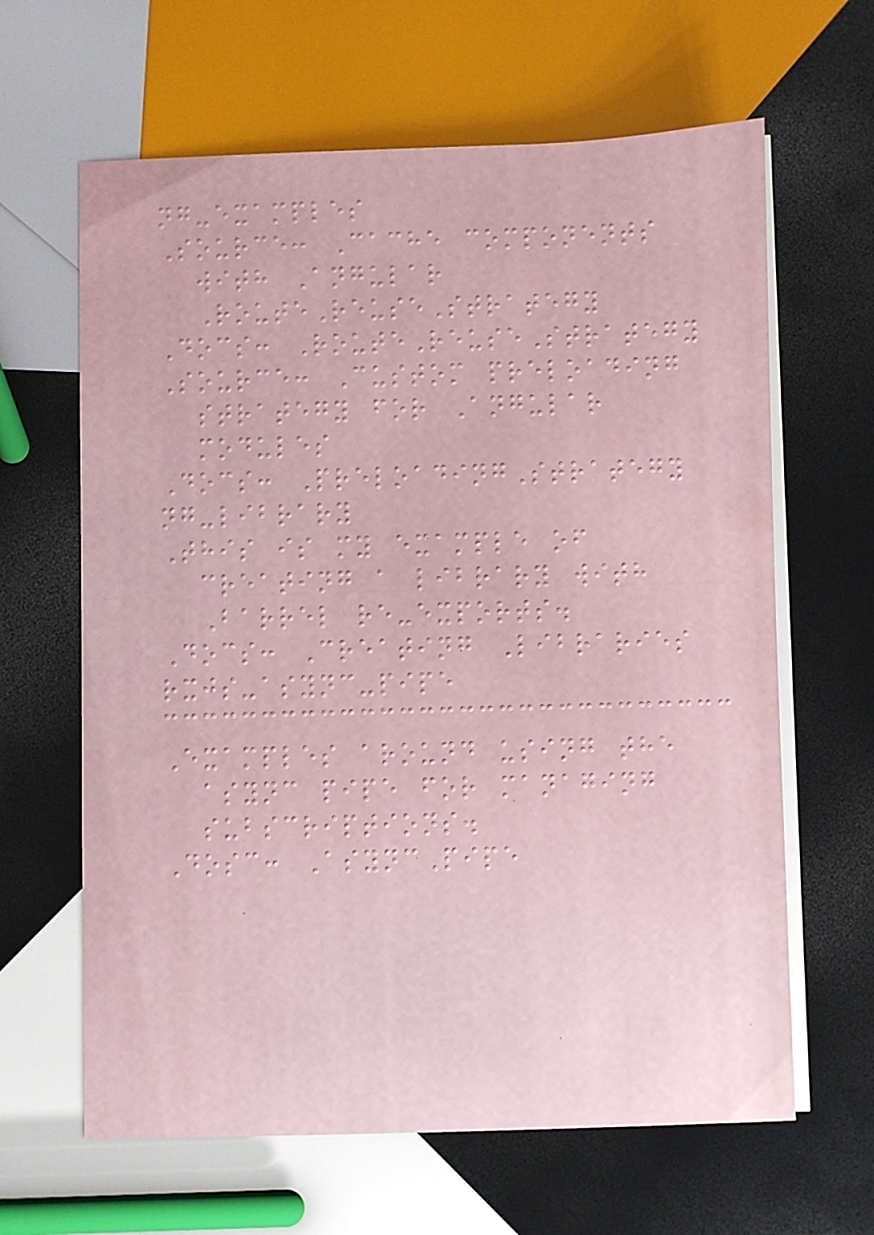ng-examples
Source: Cache components
with Angular
RouteReuseStrategy
Docs: RouteReuseStrategy
Source: Custom preloading
strategy for Angular
modules
Docs: PreloadingStrategy
ng-library
This is my example of
creating a library with
Barrel re-exports.
Docs: Creating Libraries
rxjs-async-pipe
Examples around using the
async pipe for managing
subscriptions.
Dosc: AsyncPipe
